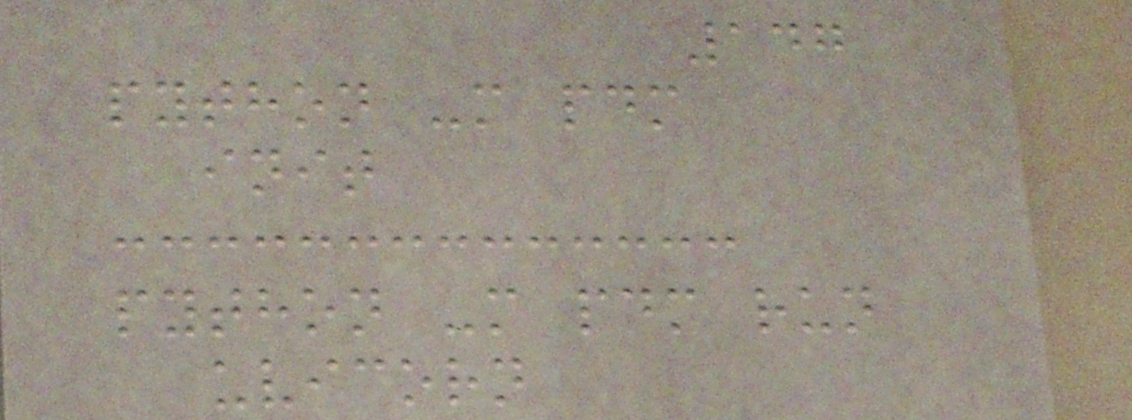147
python -m pdm
init
python -m pdm run
uvicorn
